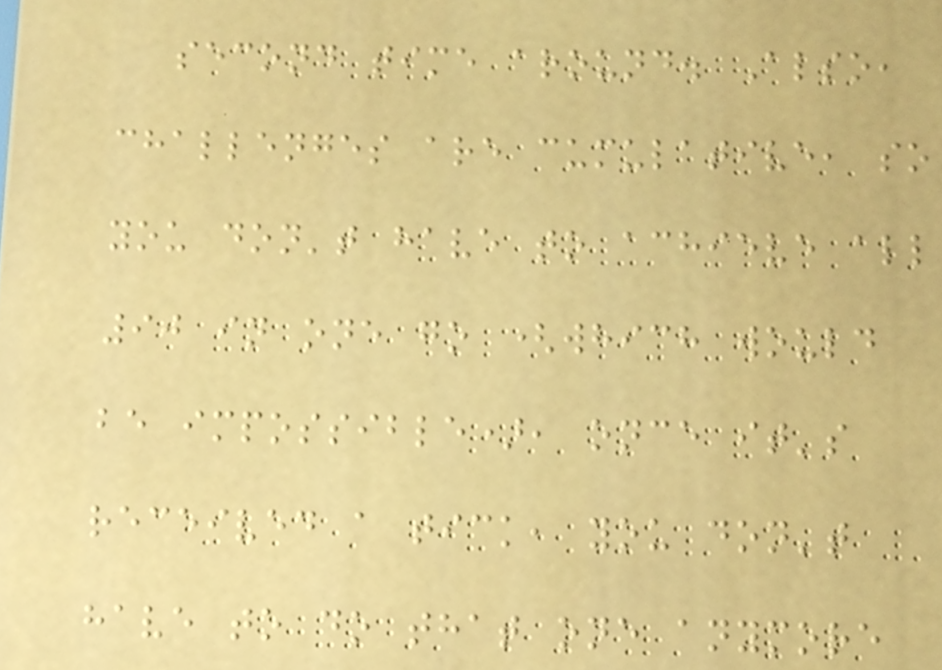second time around. Also,
challenges are cumulative, so
you don't have to achieve all
90 in one go (which would
be impossible), once it's
received a tick, you don't
have to do that one anymore
